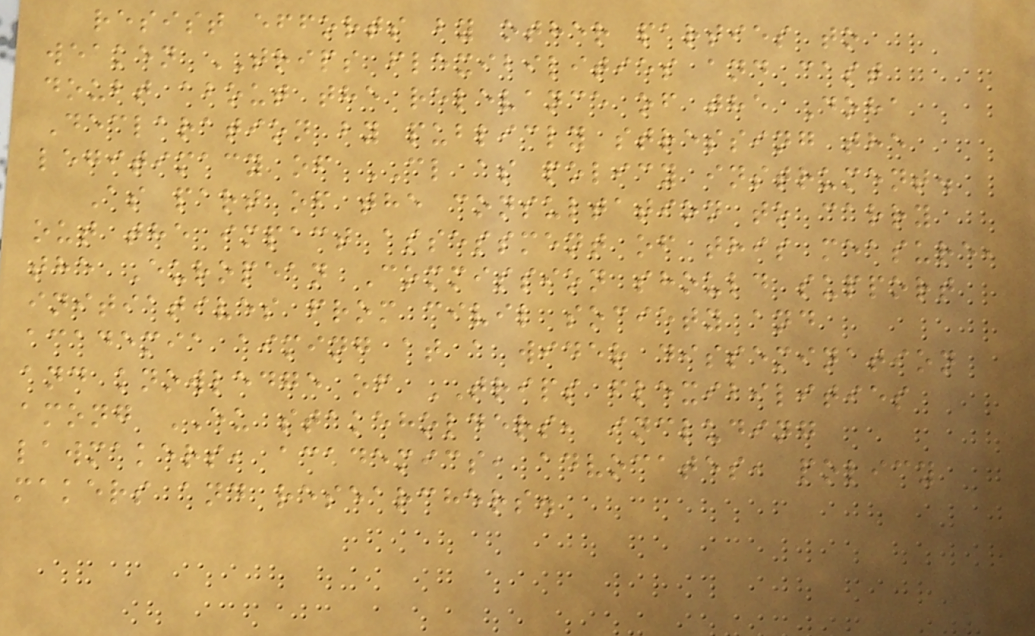resist efforts by other parties to
weaken TRIPS flexibilities and cast
doubt about the relevance of the Doha
Declaration by publicly stressing the
legitimacy of CL as policy instrument.
As part of the consultation to carry
out the impact assessment of this measure,
the European Commission should support
initiatives from civil society and
academia aiming at a wider dissemination
and knowledge of TRIPS flexibilities
among EU stakeholders, including
lawmakers, academics, advocates, policy
makers and researchers.
